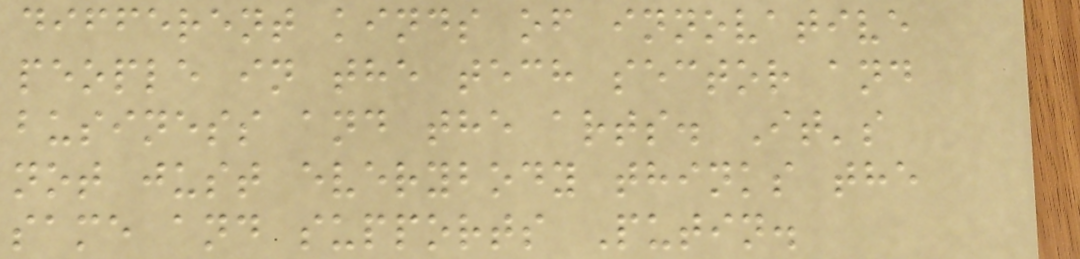different kinds of innovative
people in the tech sector and
business and the arts. It's
not just everybody thinks the
same and supports Putin.
